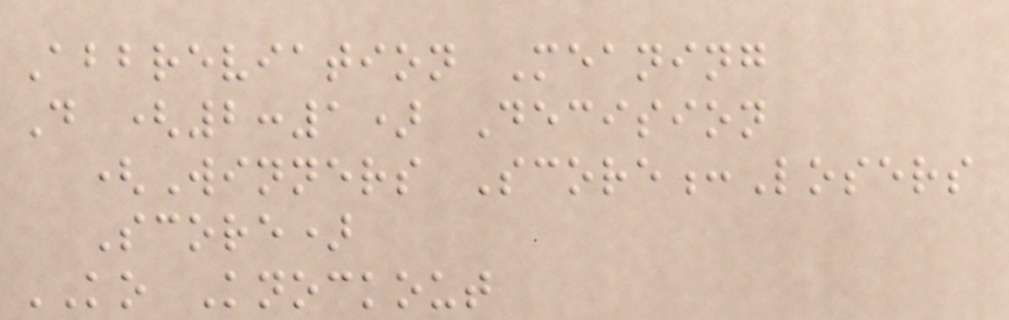Abbreviation Meaning
D (2:1) Decision
(Winners Score:Losers
Score)
KO Knockout
